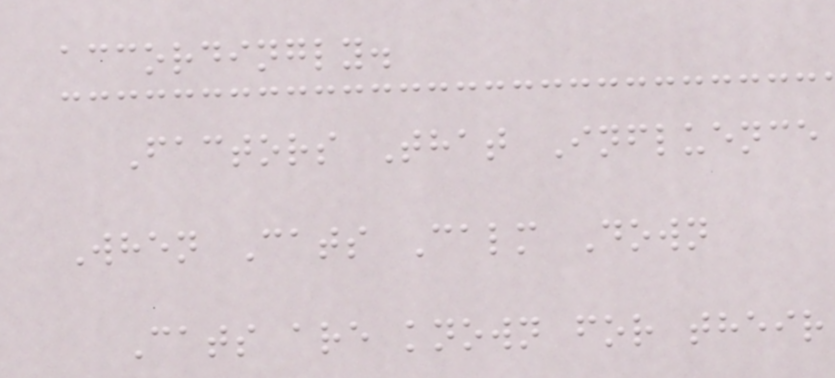accordingly.
Factors That Influence
When Cats Calm Down
Cats are known for their
